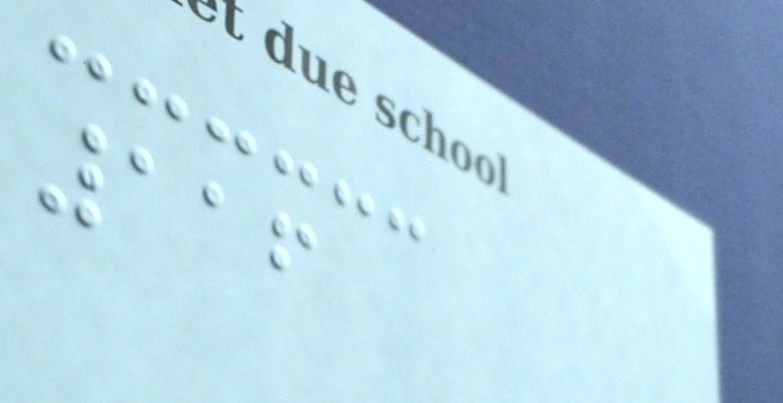116
